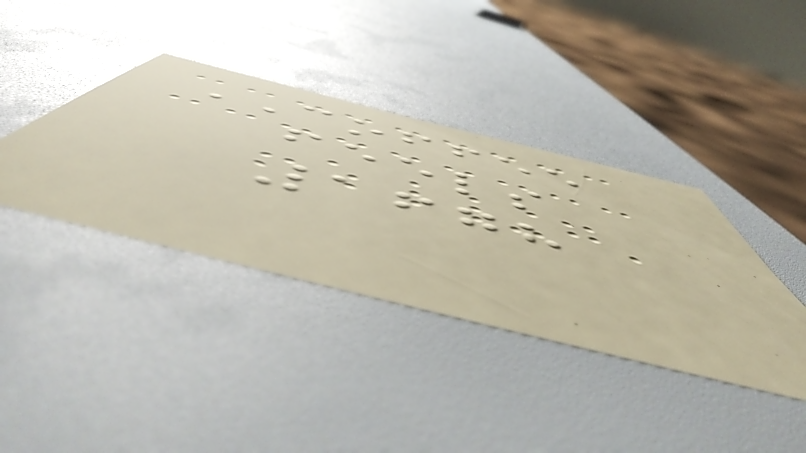COFFEE
feels
1678
